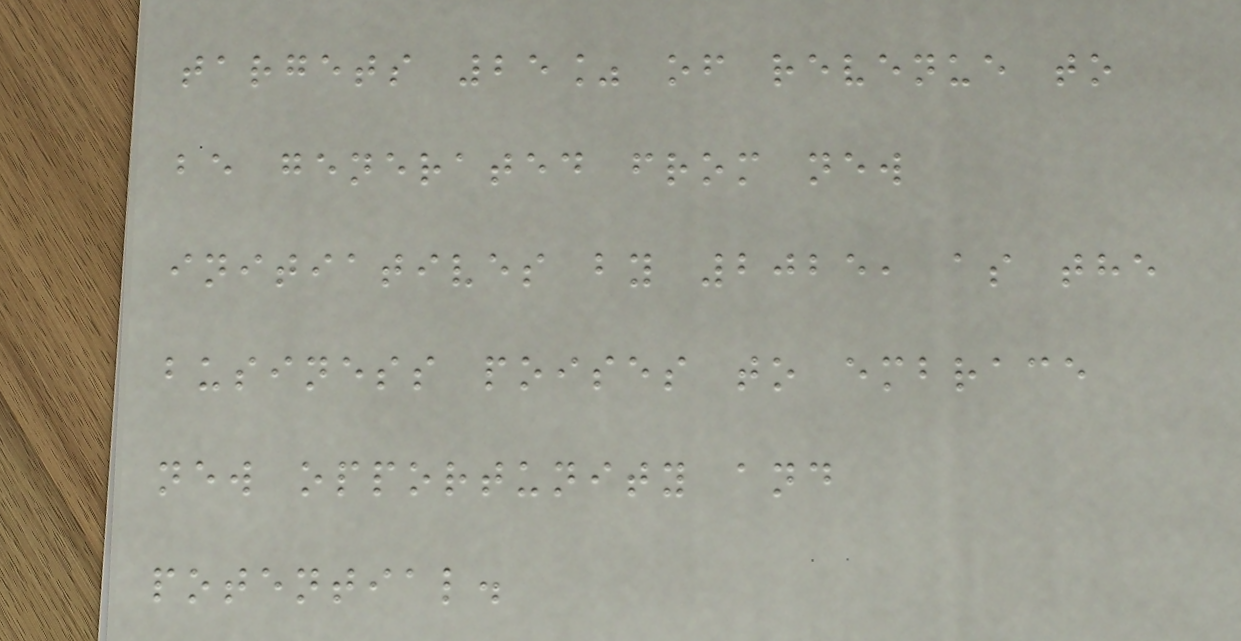targets 25% of revenue to
be generated from new
initiatives by 2025, as the
business poises to embrace
new opportunity and
potential.
